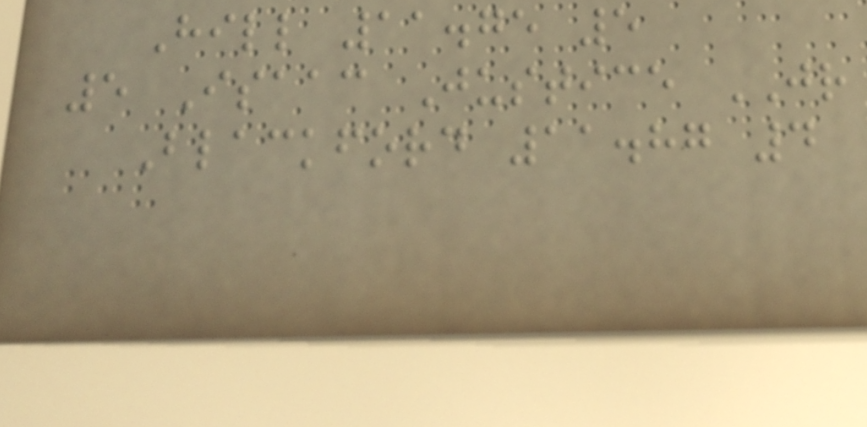Hill 11.75 5
5 Isaac Justice JR
Blackford 11.87 4
